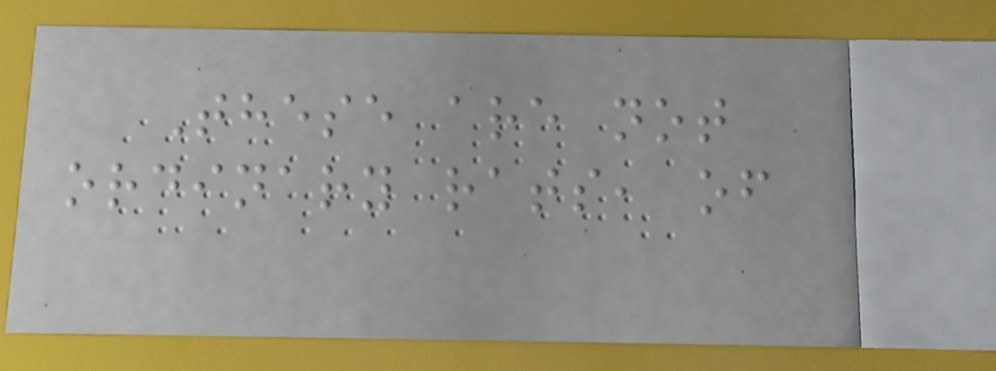These are not
ordinary rats, of
